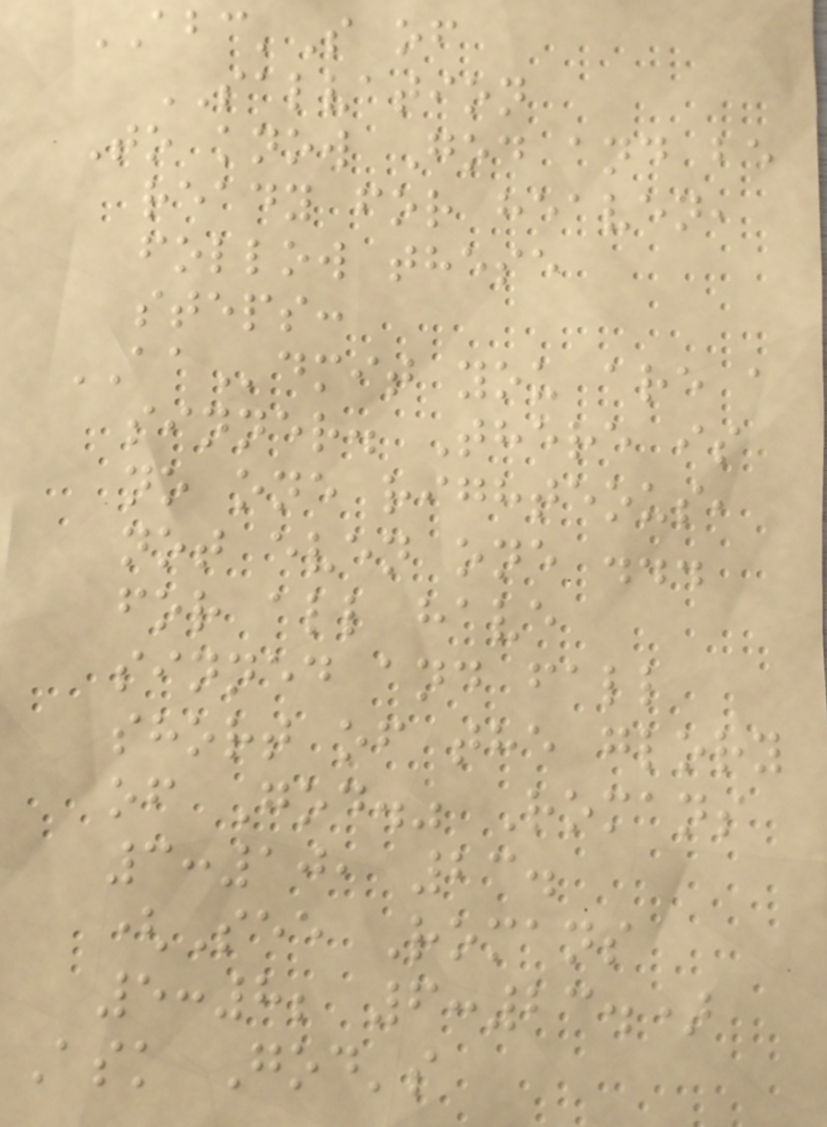ABC'S of
SALVATION
To know God and be
ready for heaven,
follow these
steps:
AAdmit you are a
sinner. There is
no one righteous,
not even one ...
for all have
sinned and fall
short of the glory
of God." Romans
3:10, 23.
(See Romans
5:8; 6:23.)
Ask God's
